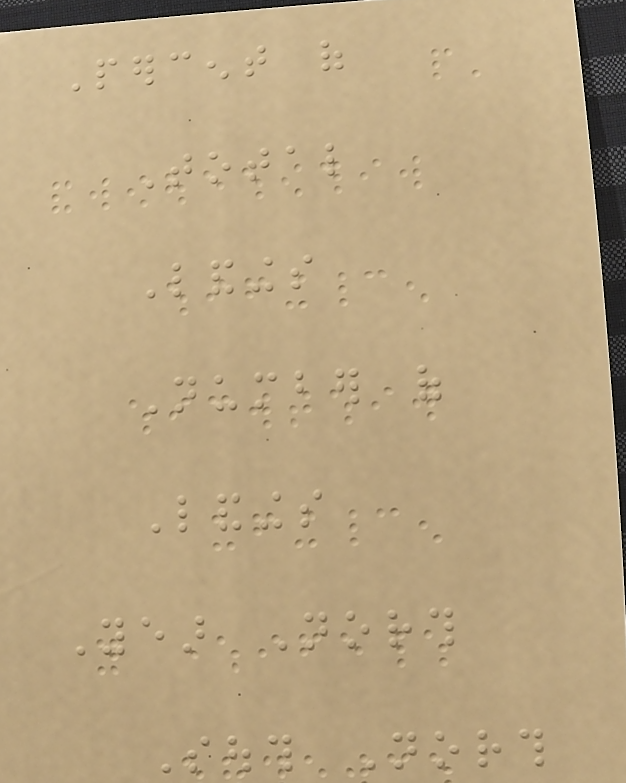Percent of
Total
Landings
Number of
Landings
Year North
South North
